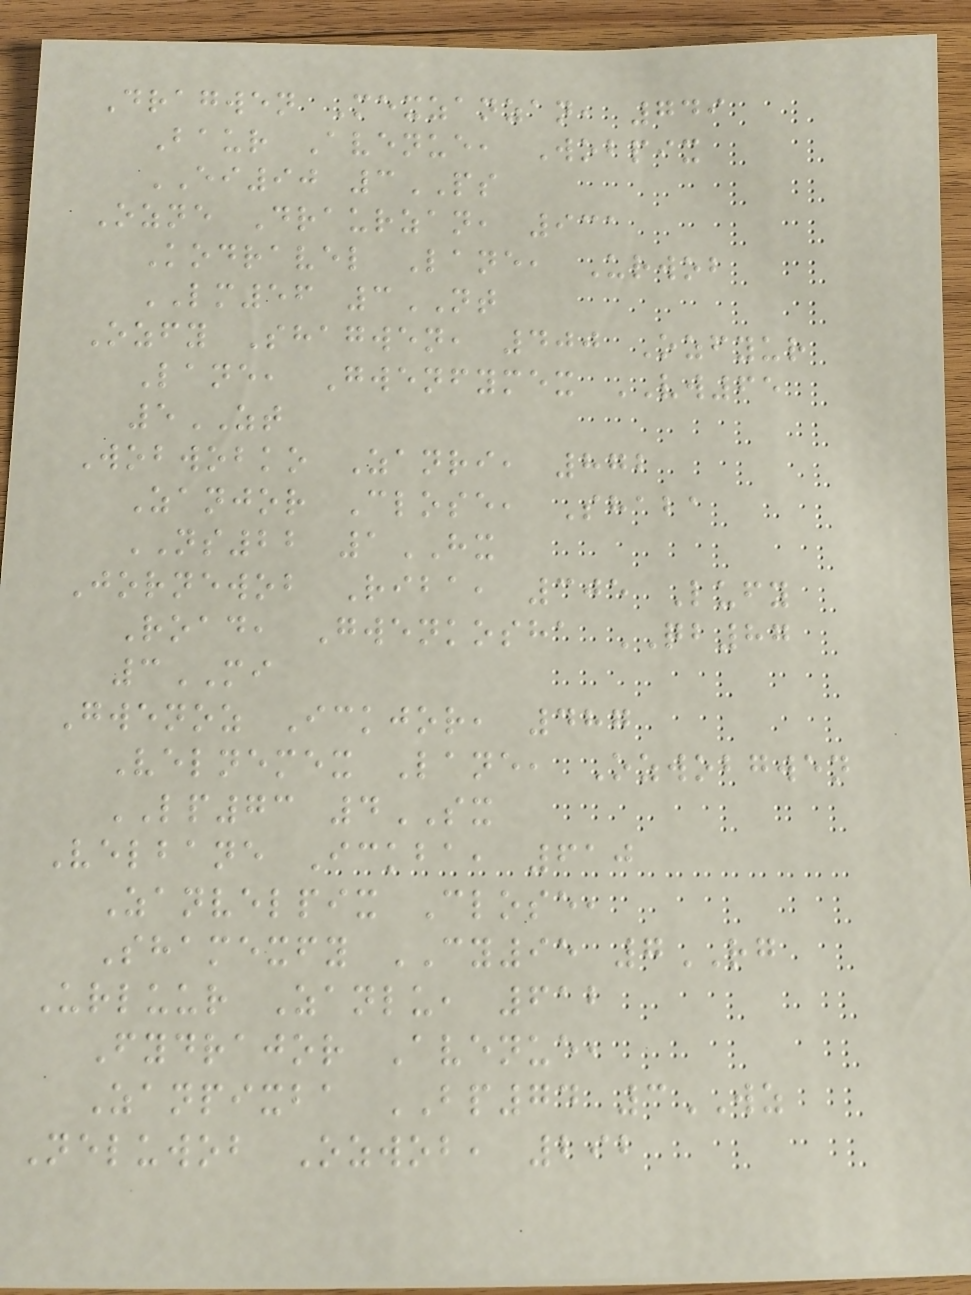Dragwen Mexzanzan, 749
Baur Avenue, Wobpix
EI90 3PS
Ozne Draurzan, 931
Kodravel Lane, Urwob
LM56 3NT
Ozfy Shagwen, 400 Ozfyur
Lane, Gwenfymex VW65
5ZT
Wobwobko Zanri, 872
Zanjor Close, Shaba
NS22 1HX
Jornewob Riba, 305 Lufy
Road, Gwenkosha QB87
3MI
Gwenoz Ickjor, 487
Velnemex Lane, Ozwobgwen
LP73 4SX
Velbane Ickba, 610
Zanvelpix Close,
Shamexfy CY95 7RG
Urluur Zanlu, 612
Fydrajor Avenue,
Zanpixba BP74 3WZ
Neluwob Ozwob, 292
